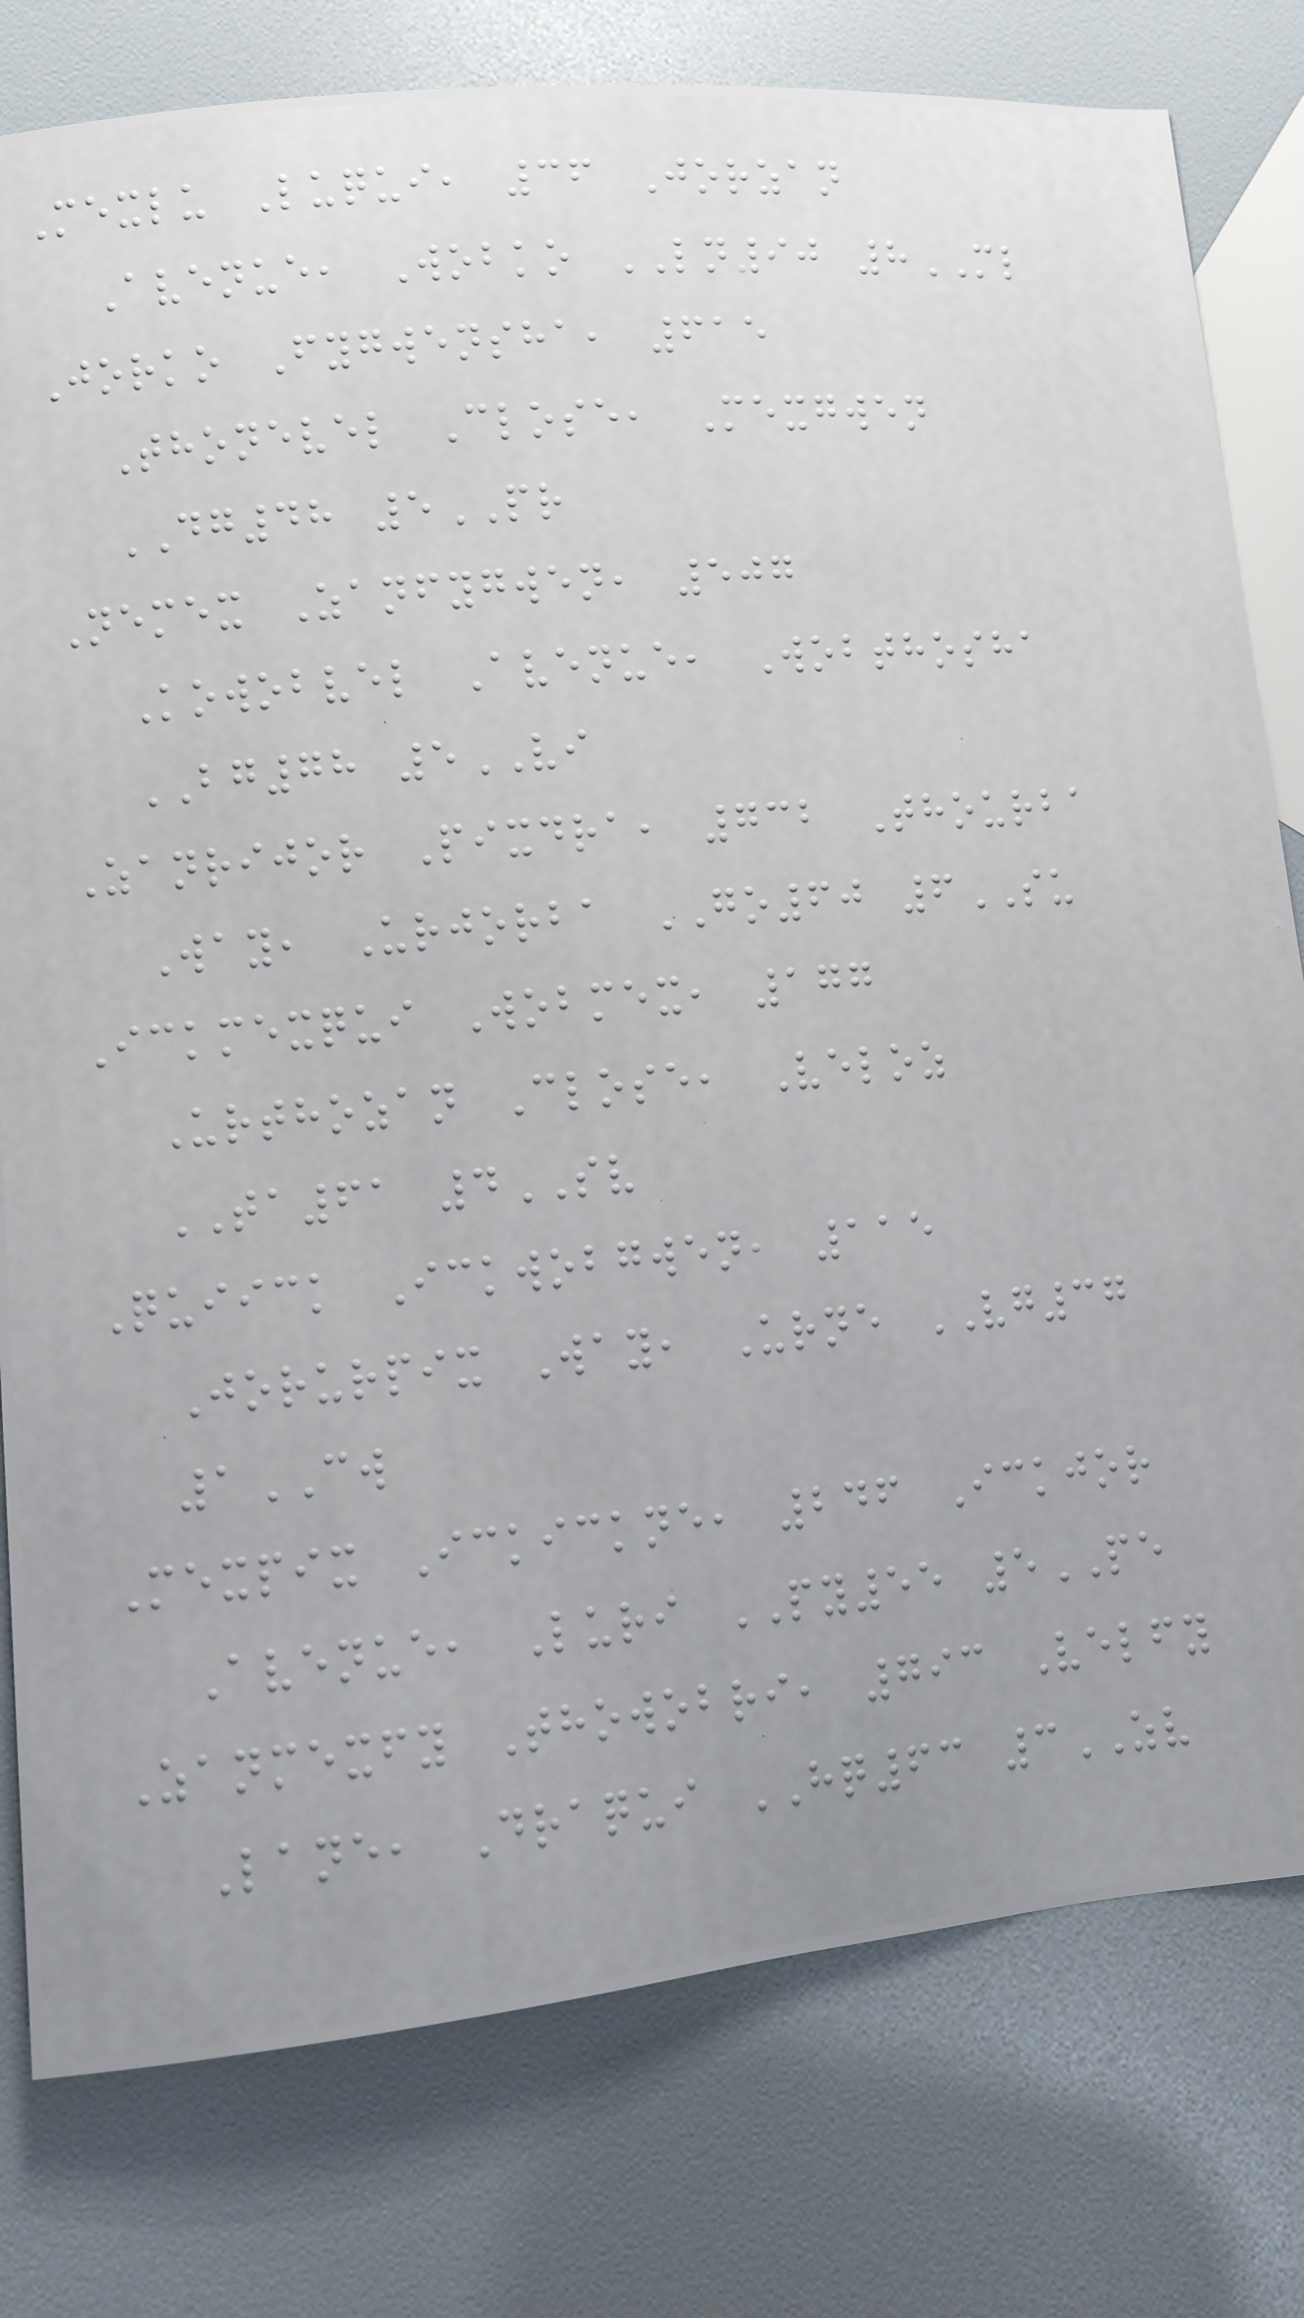Mexlu Luqui, 36 Jorzan
Avenue, Wobko LN90 8ML
Jorko Fygwensha, 615
Thonevel Close, Mexgwen
DG48 5PR
Nemex Zanfygwen, 507
Kowobvel Avenue, Wobthosha
BG78 5VI
Zanrijor Pixdra, 732 Thourba
Way, Urjorba GO60 6SU
Ickmexqui Wobmex, 177
Urthozan Close, Veloz
TA61 4SV
Quiick Ickwobgwen, 115
Jorurpix Way, Urne VG37
1CW
Mexpix Ickickne, 246 Ickjor
Avenue, Luri PY55 5PE
Zanmexfy Thowobri, 793 Velfy
Lane, Draqui HQ63 3ZV
